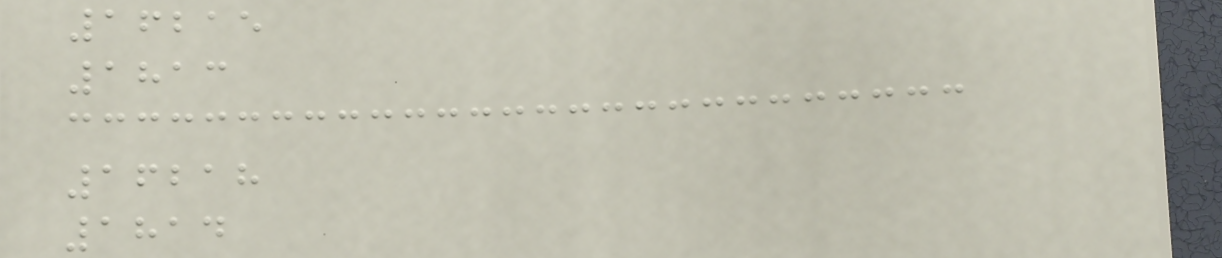16215
1813
16218
1814
